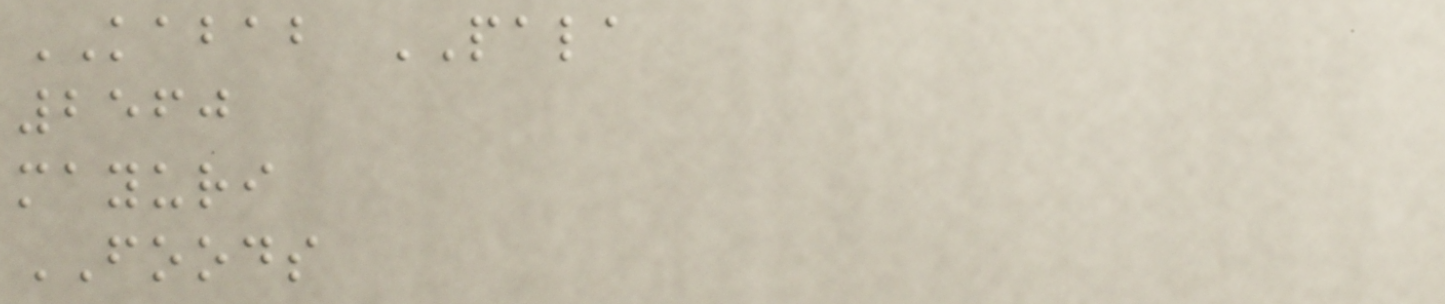KABAB PALA
2560
mayuri
FOODS
